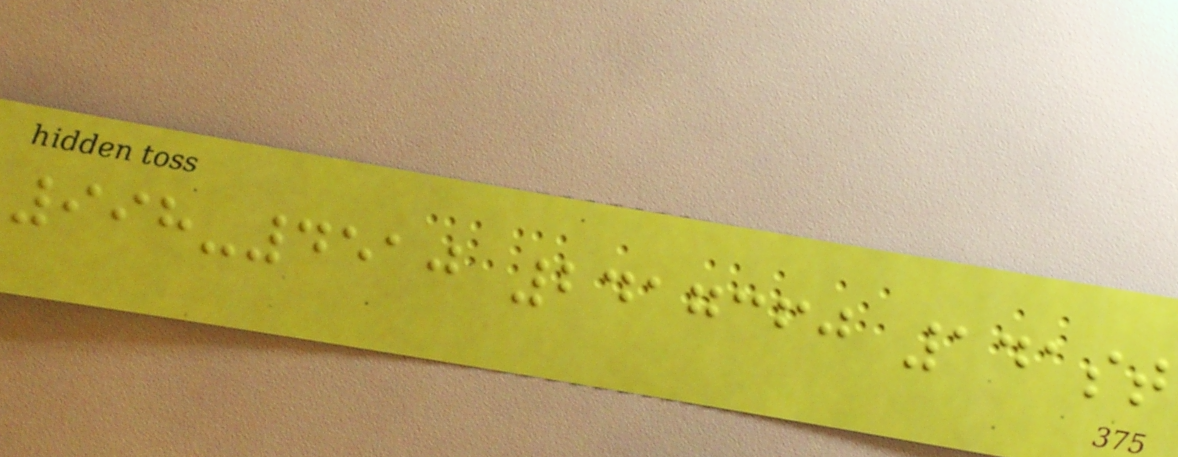998-4510 2417360 141st
